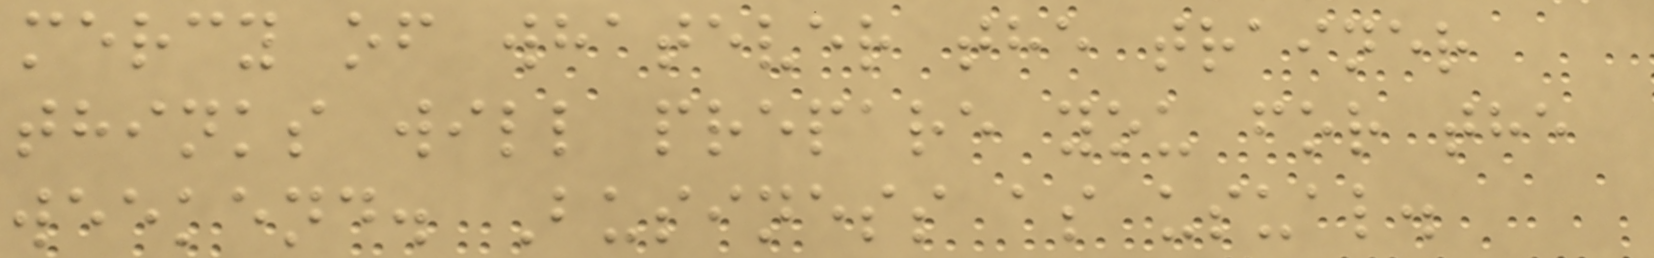mercy of whatever the trainer
thinks will prepare you for the
weekend. Business as usual.
